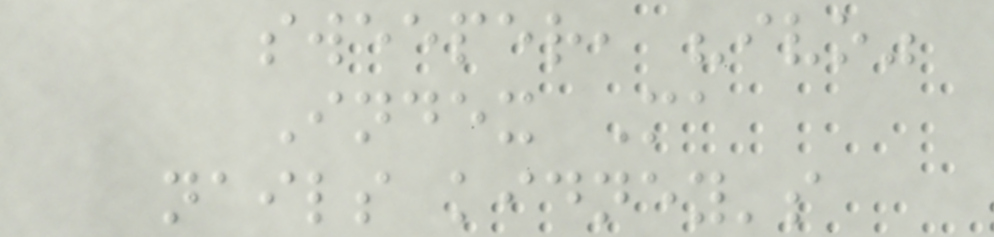sweeper, "ivo"
Index Ma
nails kidney's
